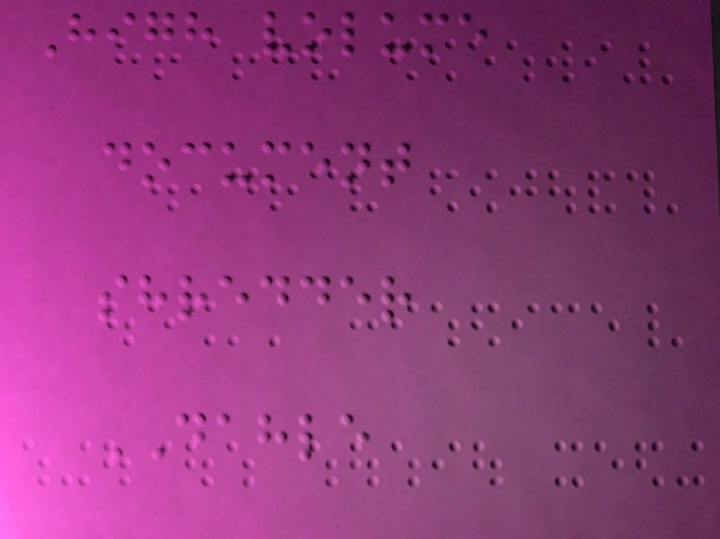High volume
document
shredder
DAHLE
